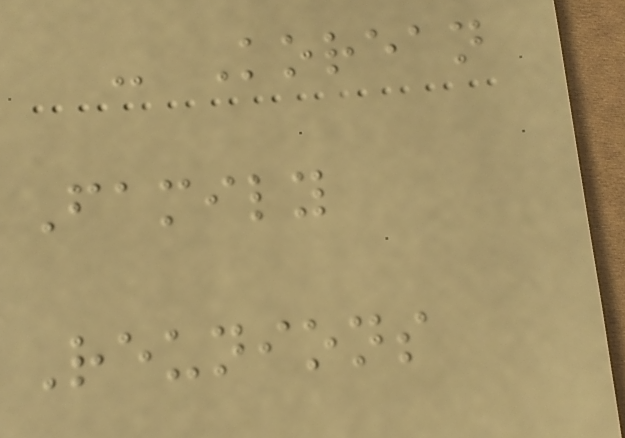- Korean
Family
Reunions
